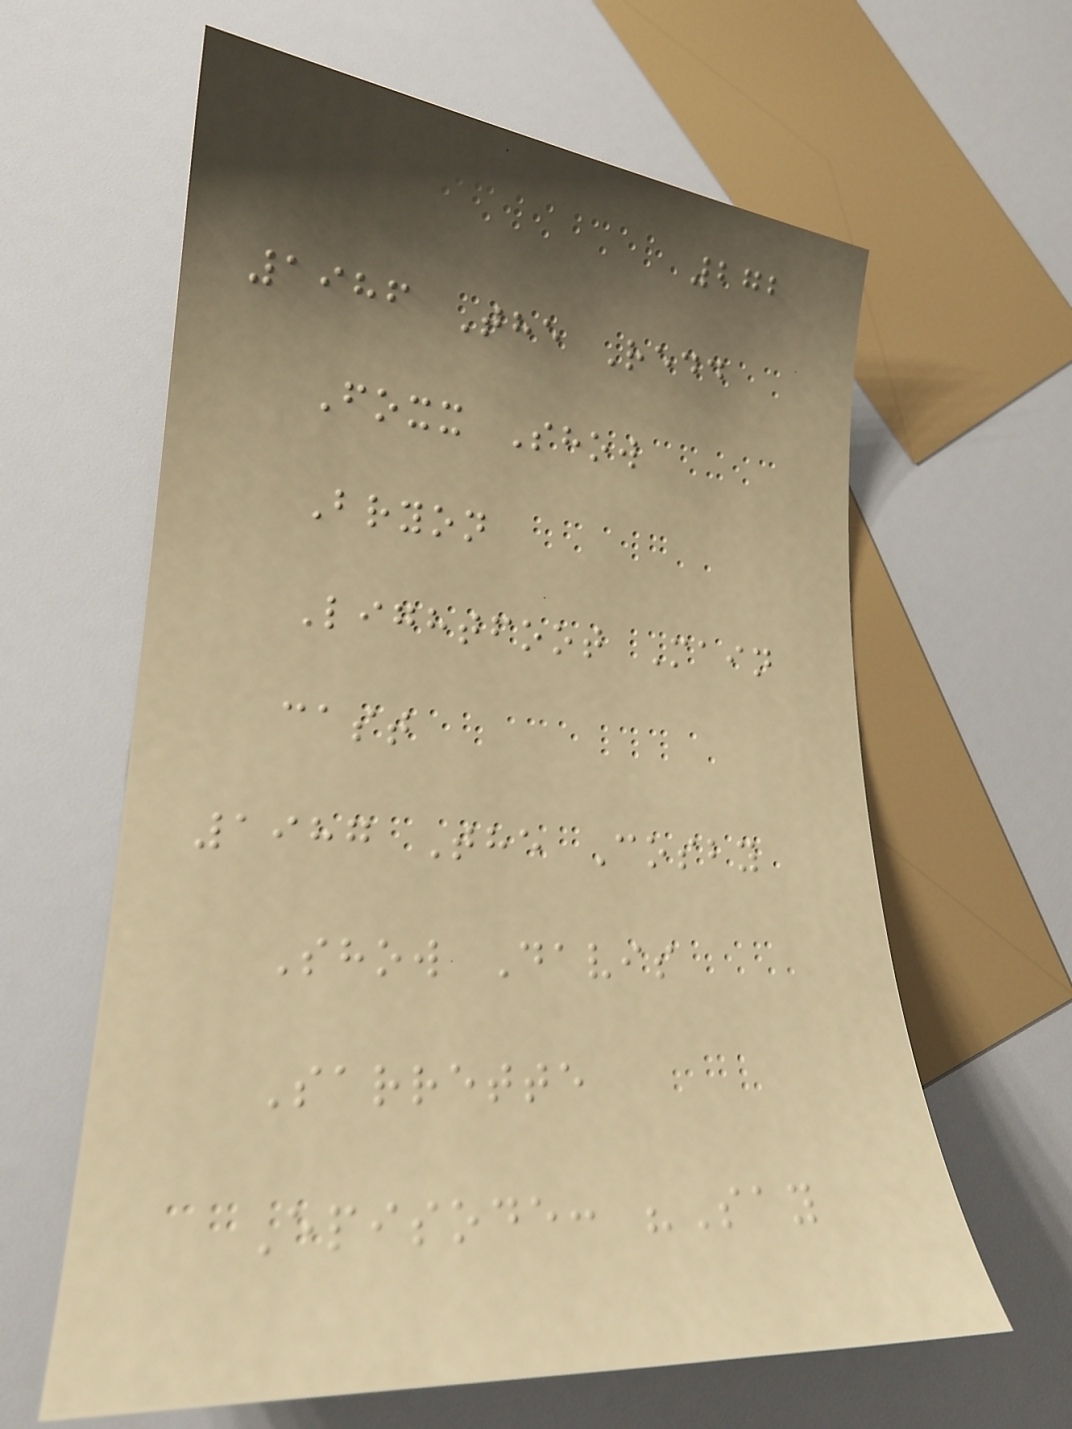272
1986 The Redd
Foxx Show
Bryon
Lightfoot Main
cast
1987 The Cosby
Show Davis
Sarrette
Episode: "Say
